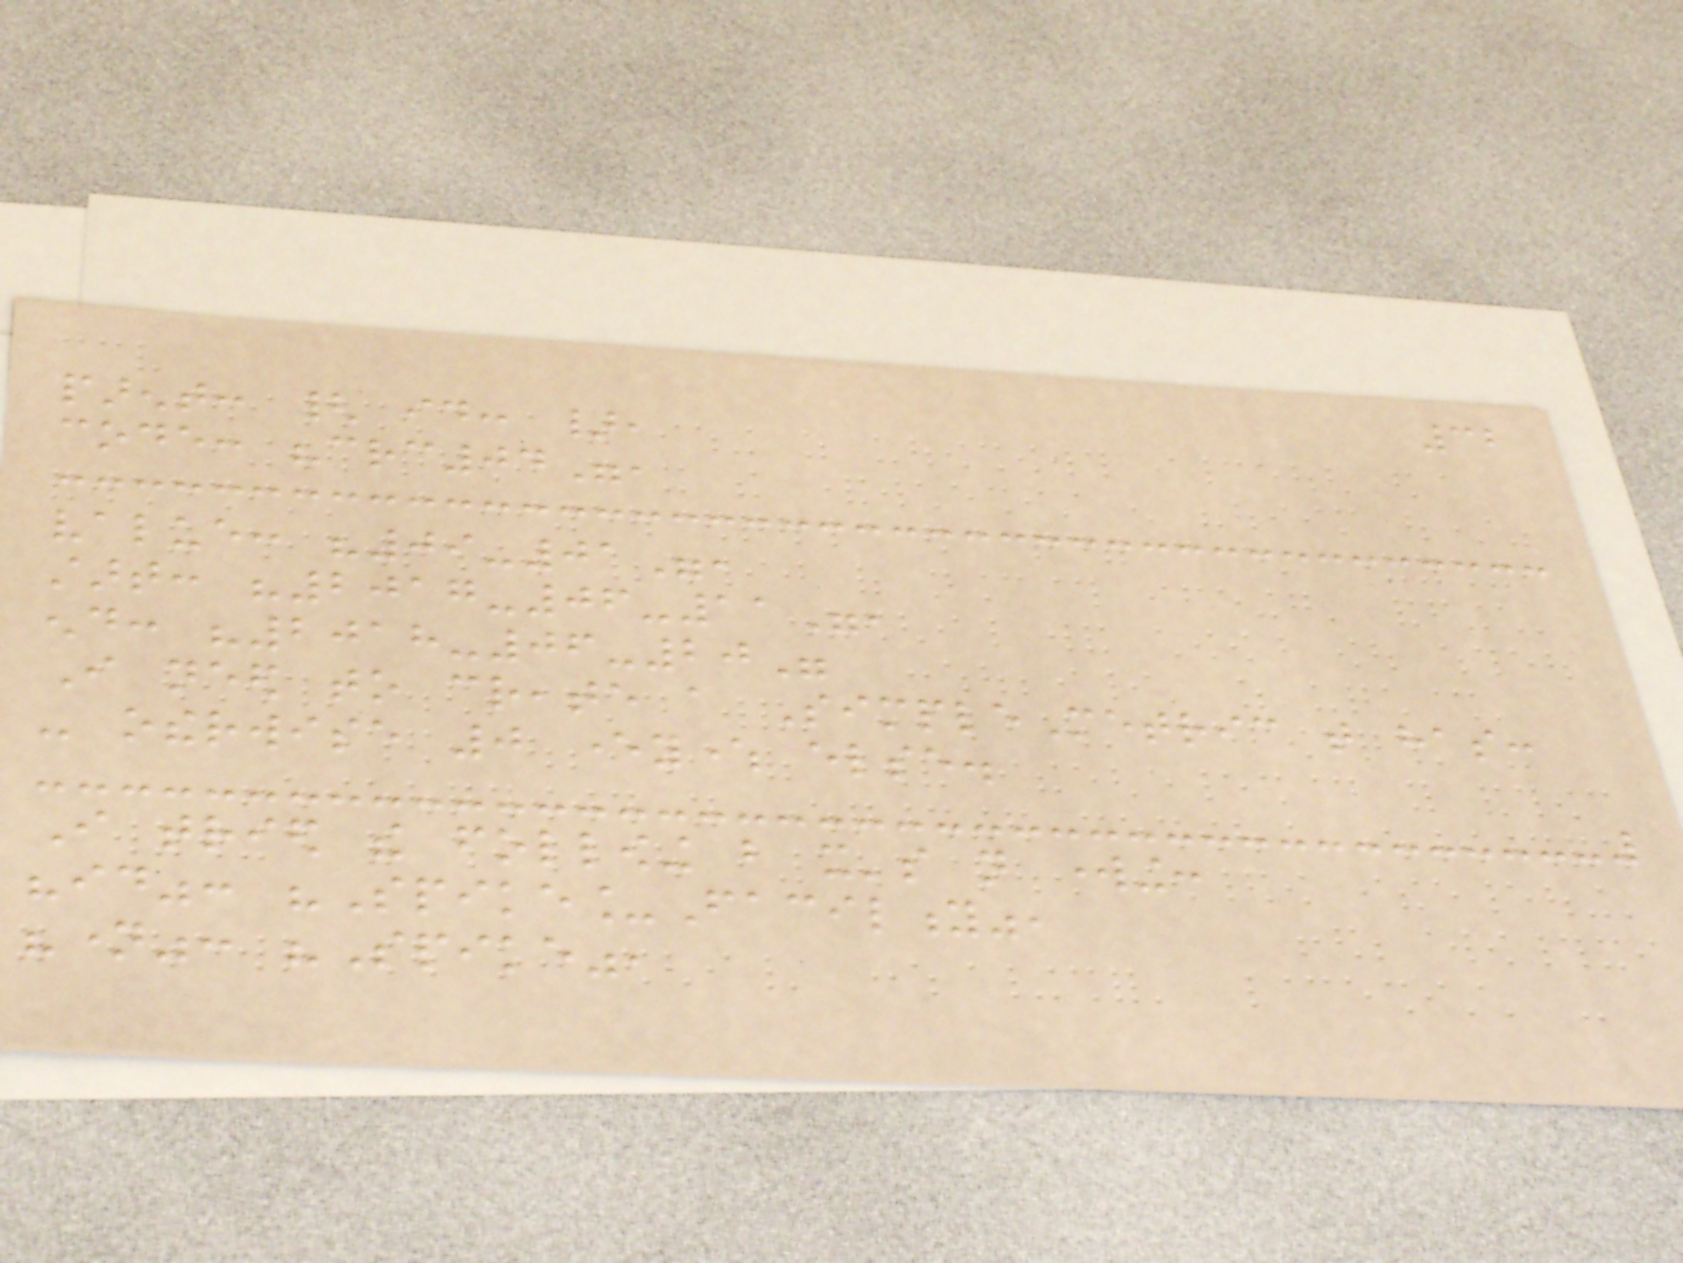32
parent: { id: },
code: "crc04",
value: "09-01",
start: "2017-06-11",
end: "2018-06-20"
I need to create a SimpleMetric that has:
- otherwise 0 everywhere else.
I tried the following but it's not working:
"id": "Spike_Facility",
"name": "Spike",
